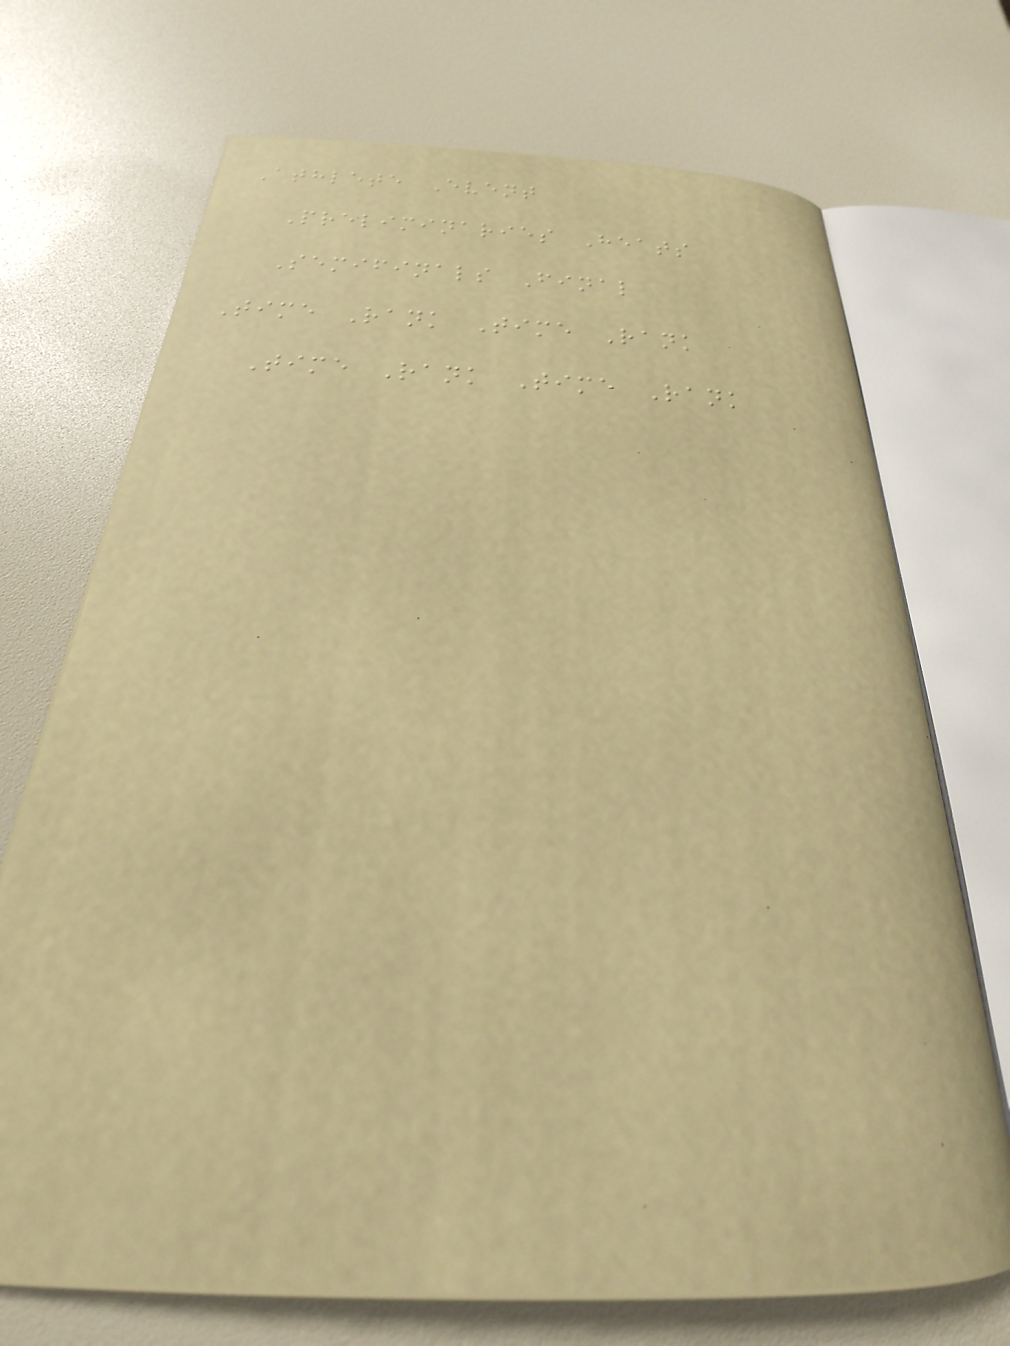Athlete Event
Preliminaries Heats
Semifinals Final
Time Rank Time Rank
Time Rank Time Rank
